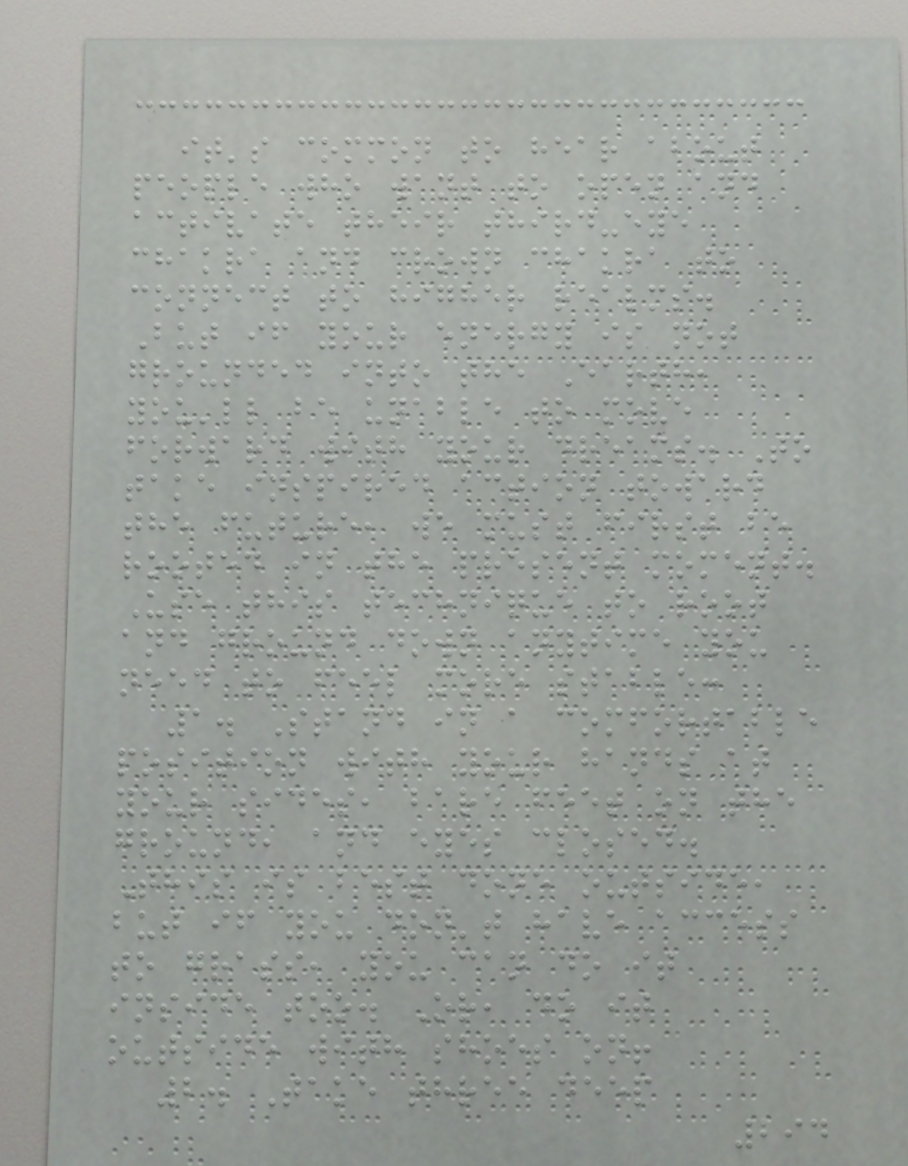it's common to hear about
people who want to open and
activate their third-eye
chakra and crown chakra to
connect to higher realms.
But if your energy is not
grounded into the Earth,
you'll be unable to move
forward with your dreams. To
take inspired action toward
the future, we must first be
rooted in the present moment.
Use this technique to root
and ground down anytime you
need to feel more stable:
1. Stand in a comfortable
position with your hands at
your sides, bare feet on the
ground, and eyes closed.
This is best done outside,
but if you don't have access
to grass, you can do it
inside too. Or, do it
outside with shoes on!
2. Take three deep
294
